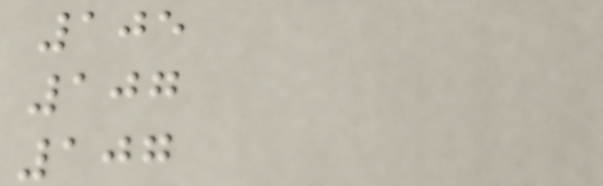105
107
107
